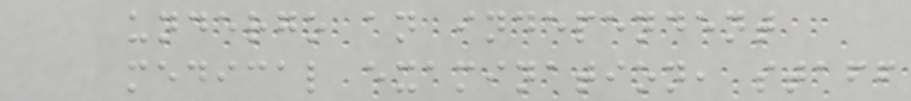undergo an independent
medical examination, staff
